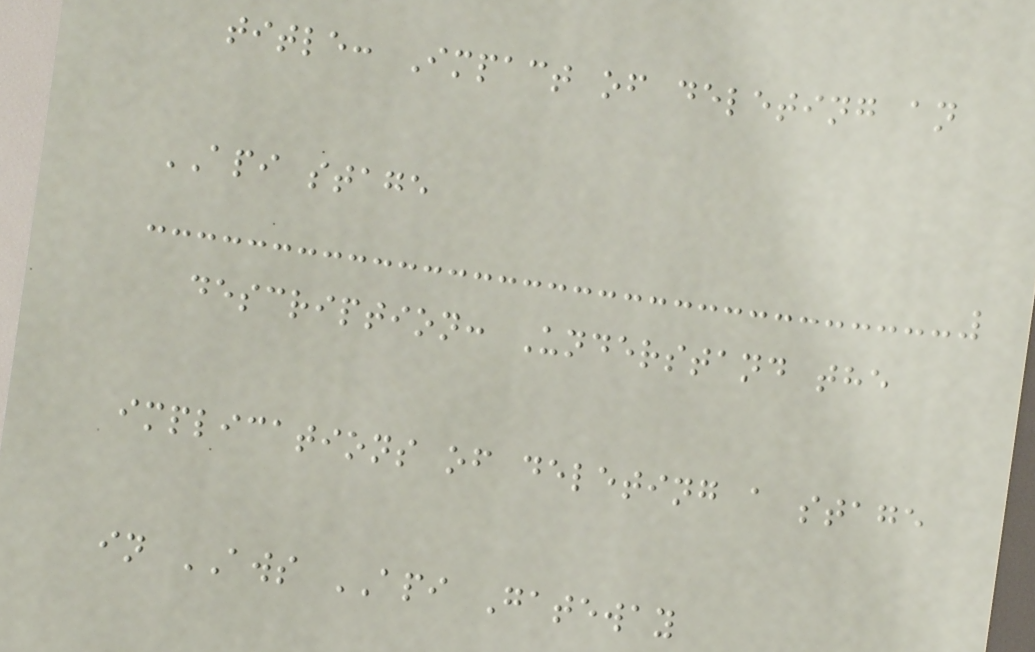title: Impact of deleting an
API stage
description: Understand the
implications of deleting a stage
in AWS API Gateway
